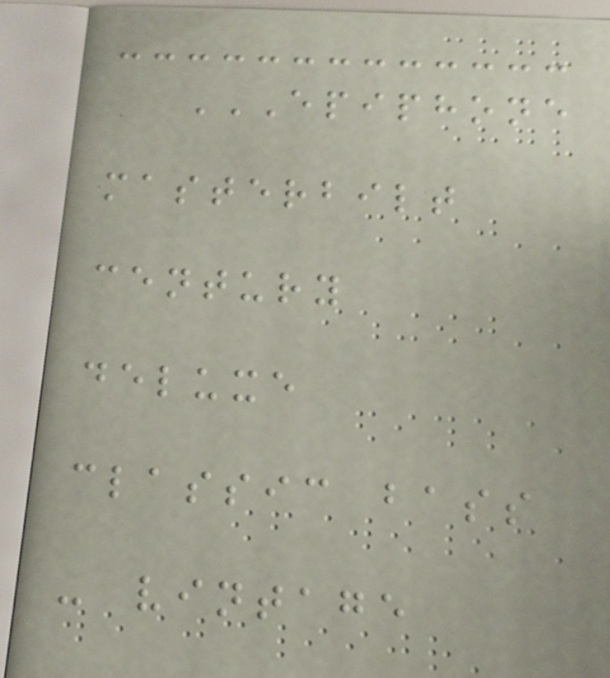EPIPHONE
MASTERBILT
CENTURY
DELUXE
CLASSIC BASS
- VINTAGE
